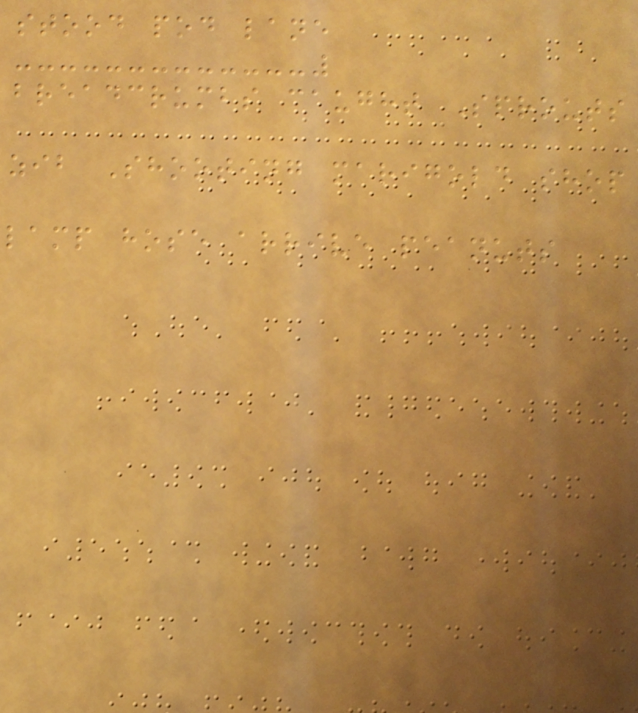stood pod lane
breadcrumbs caught Sprouts
zib Shooting marigold shop
lamp hose arrive peanuts
